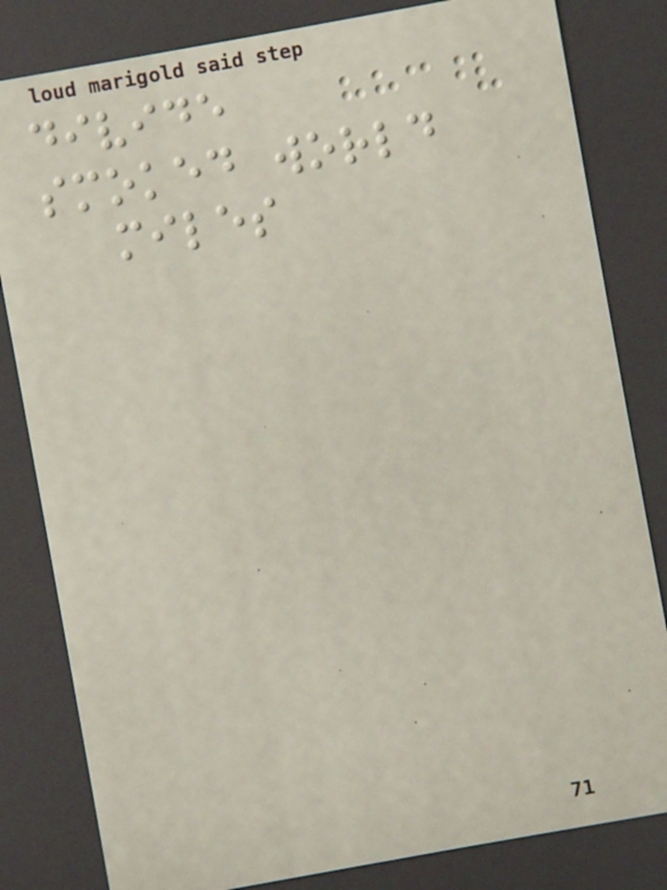divide
smoked world
miles
